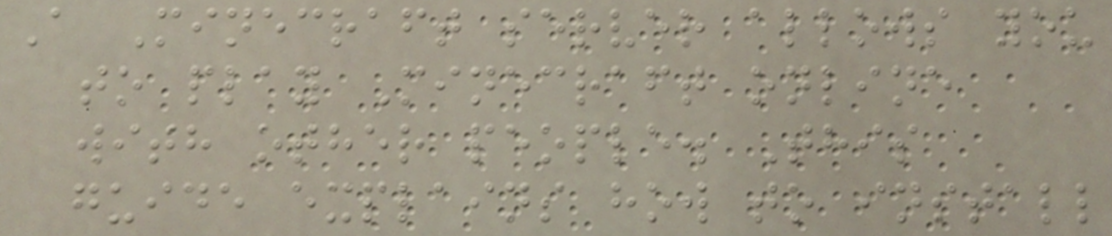A Minecraft server allows you
to play Minecraft online
with other people. This
guide explains how to install
